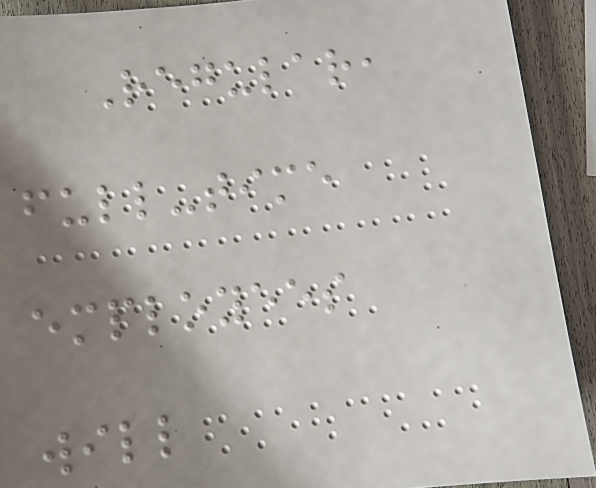Regular,
full-time
employees
will
